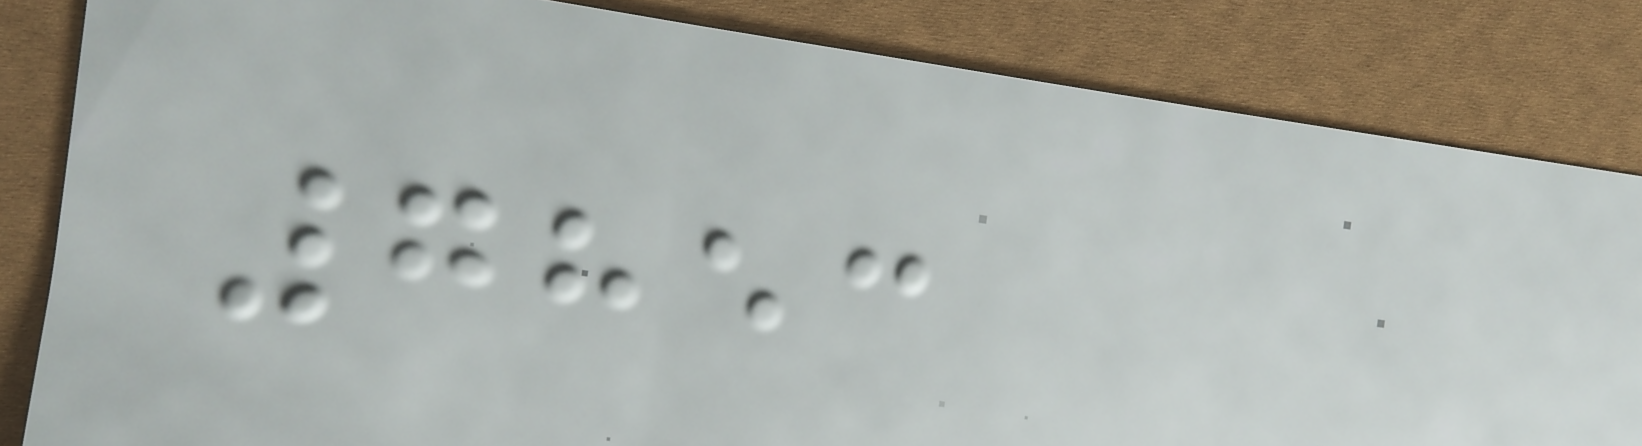7853
